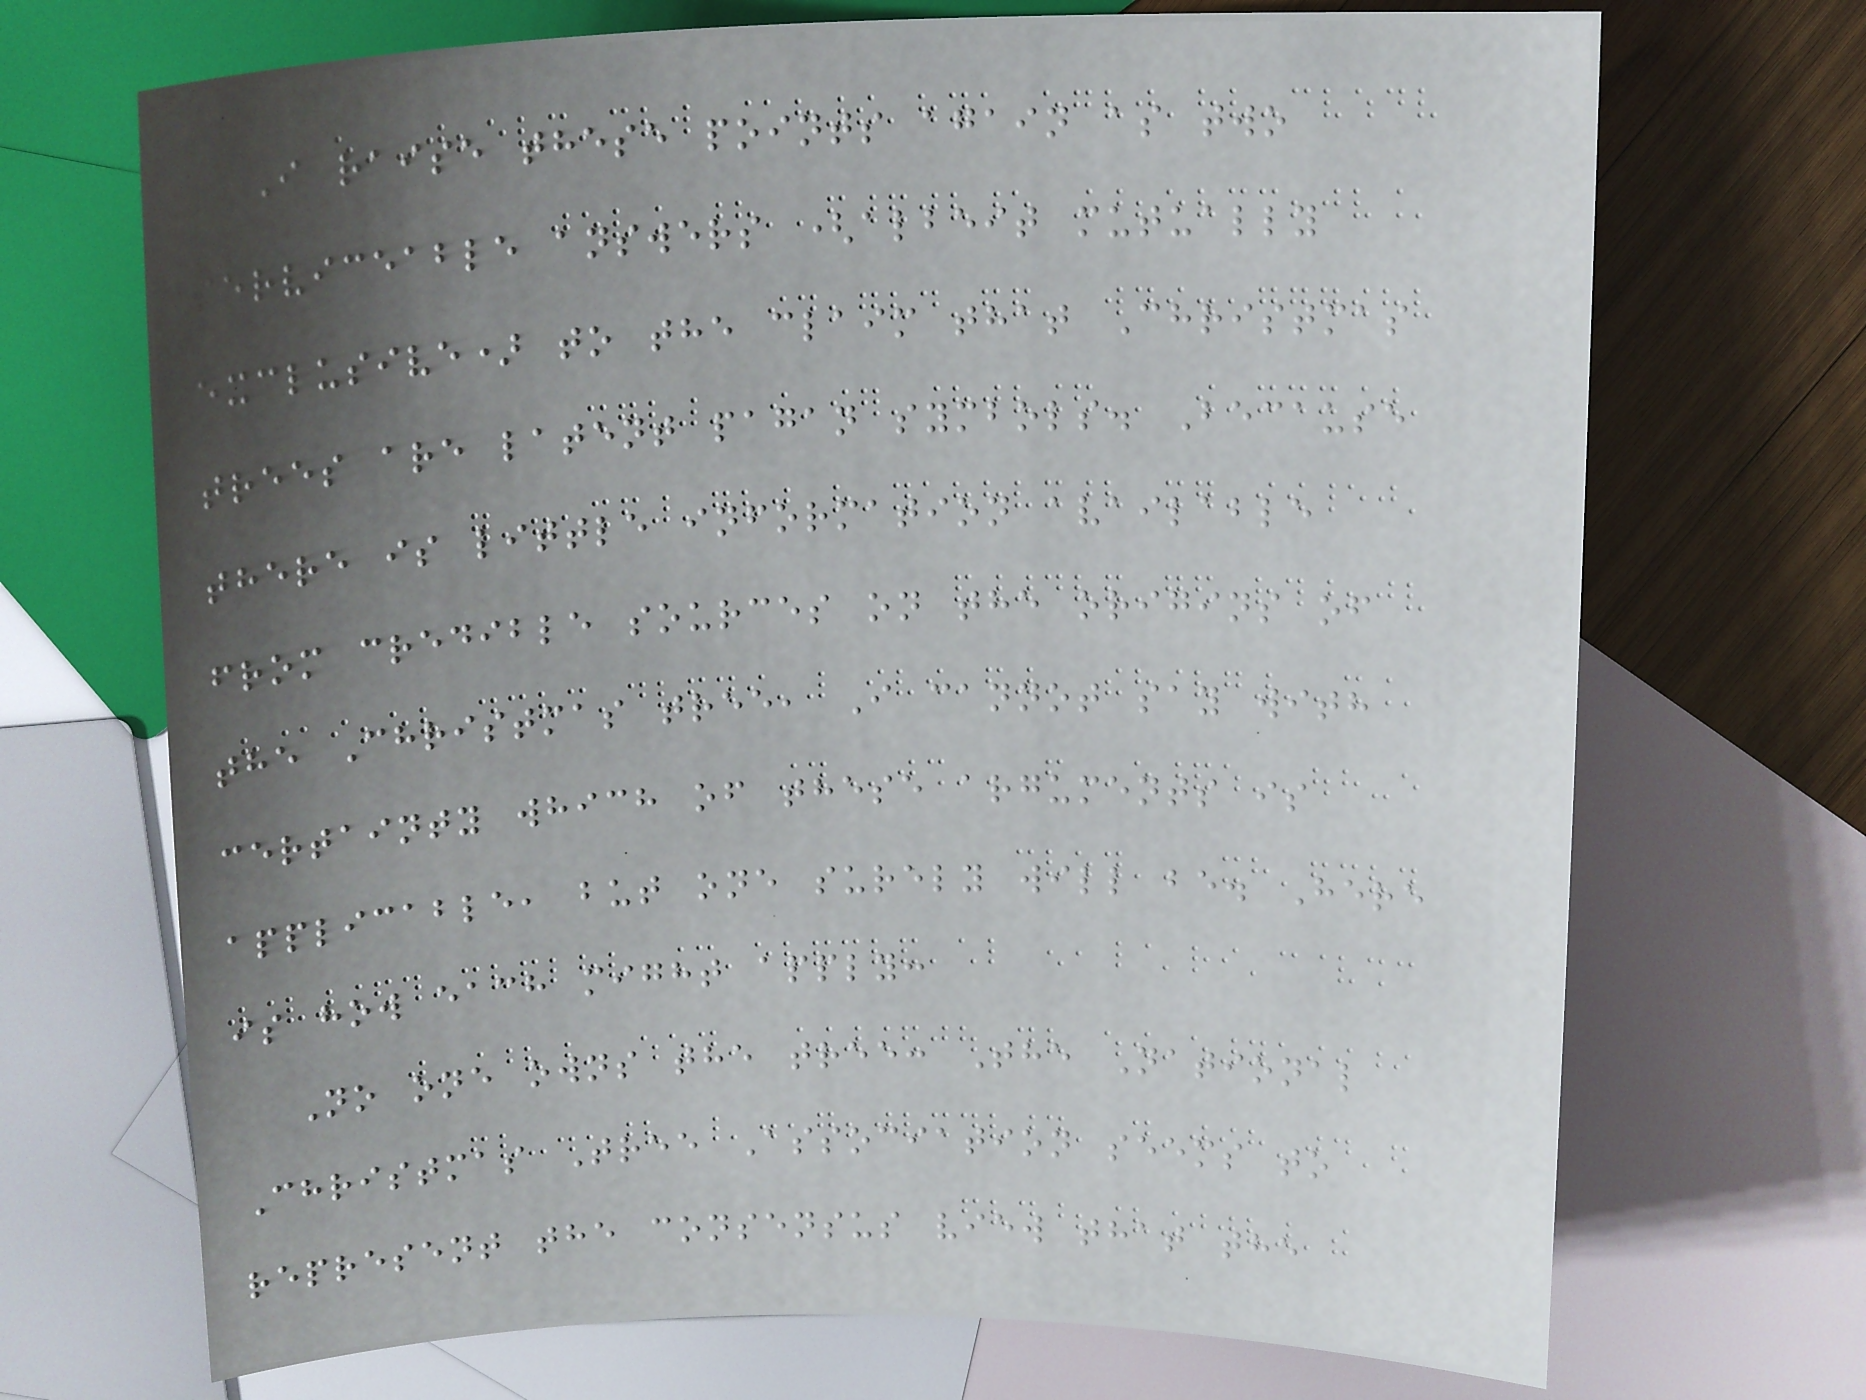I raise these points again as two
serviceable answers (albeit mutually
exclusive) to the claim that Christmas
trees are latent pagan symbols. Because
there is little information available
from credible sources on the origins of
the Christmas tree, I cannot say with
certainty which of these arguments is
applicable, but one surely will be. Here
is how each might apply:
No one owns the tree: The National
Christmas Tree Association seems to
represent the consensus view that the
